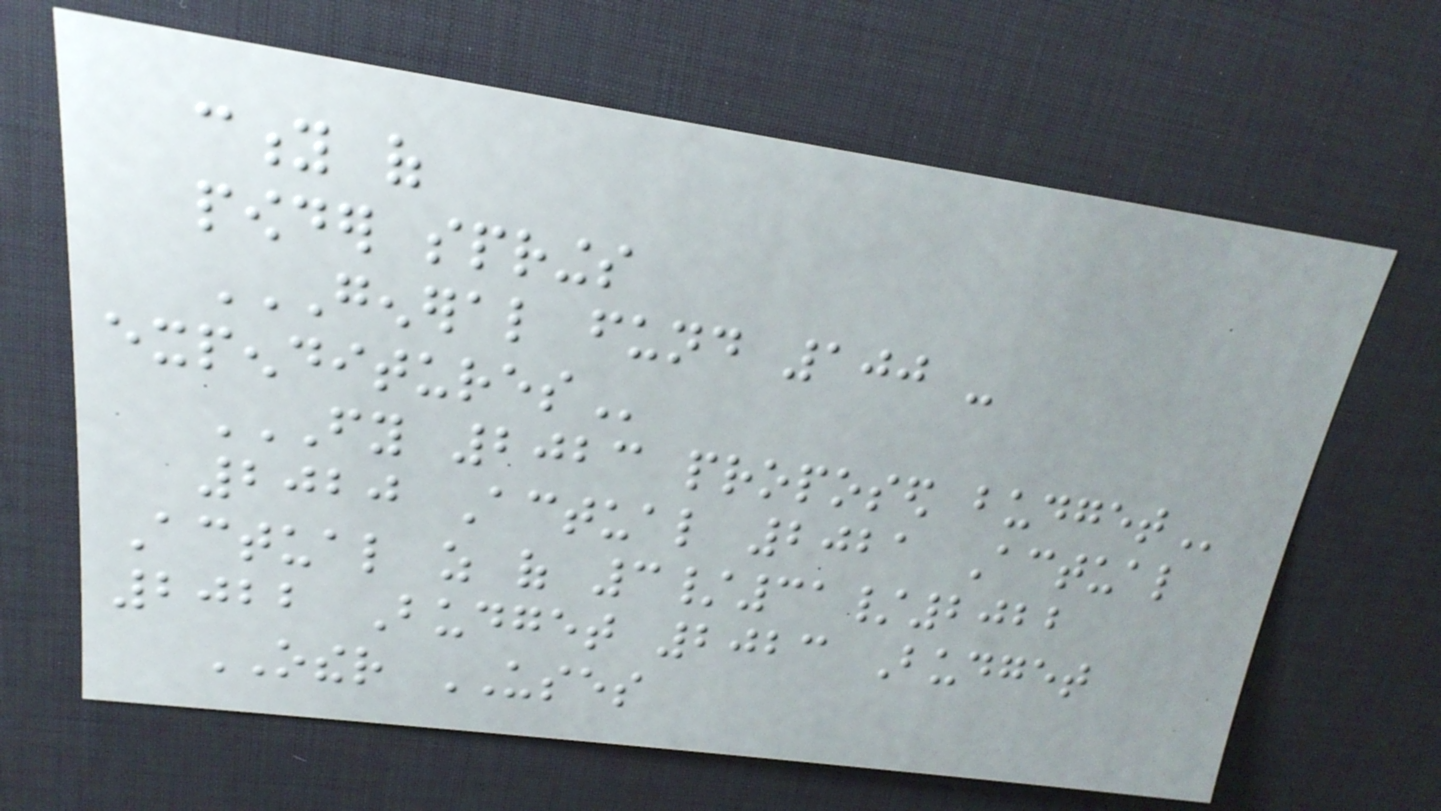city of
powder springs
GENERAL FUND 100 -
EXPENDITURES
FY 2023 PROPOSED BUDGET
2020 Actual 2021 Actual
Actual as of 3/31/2022
2022 Budget 2023 Budget
OTHER USES
